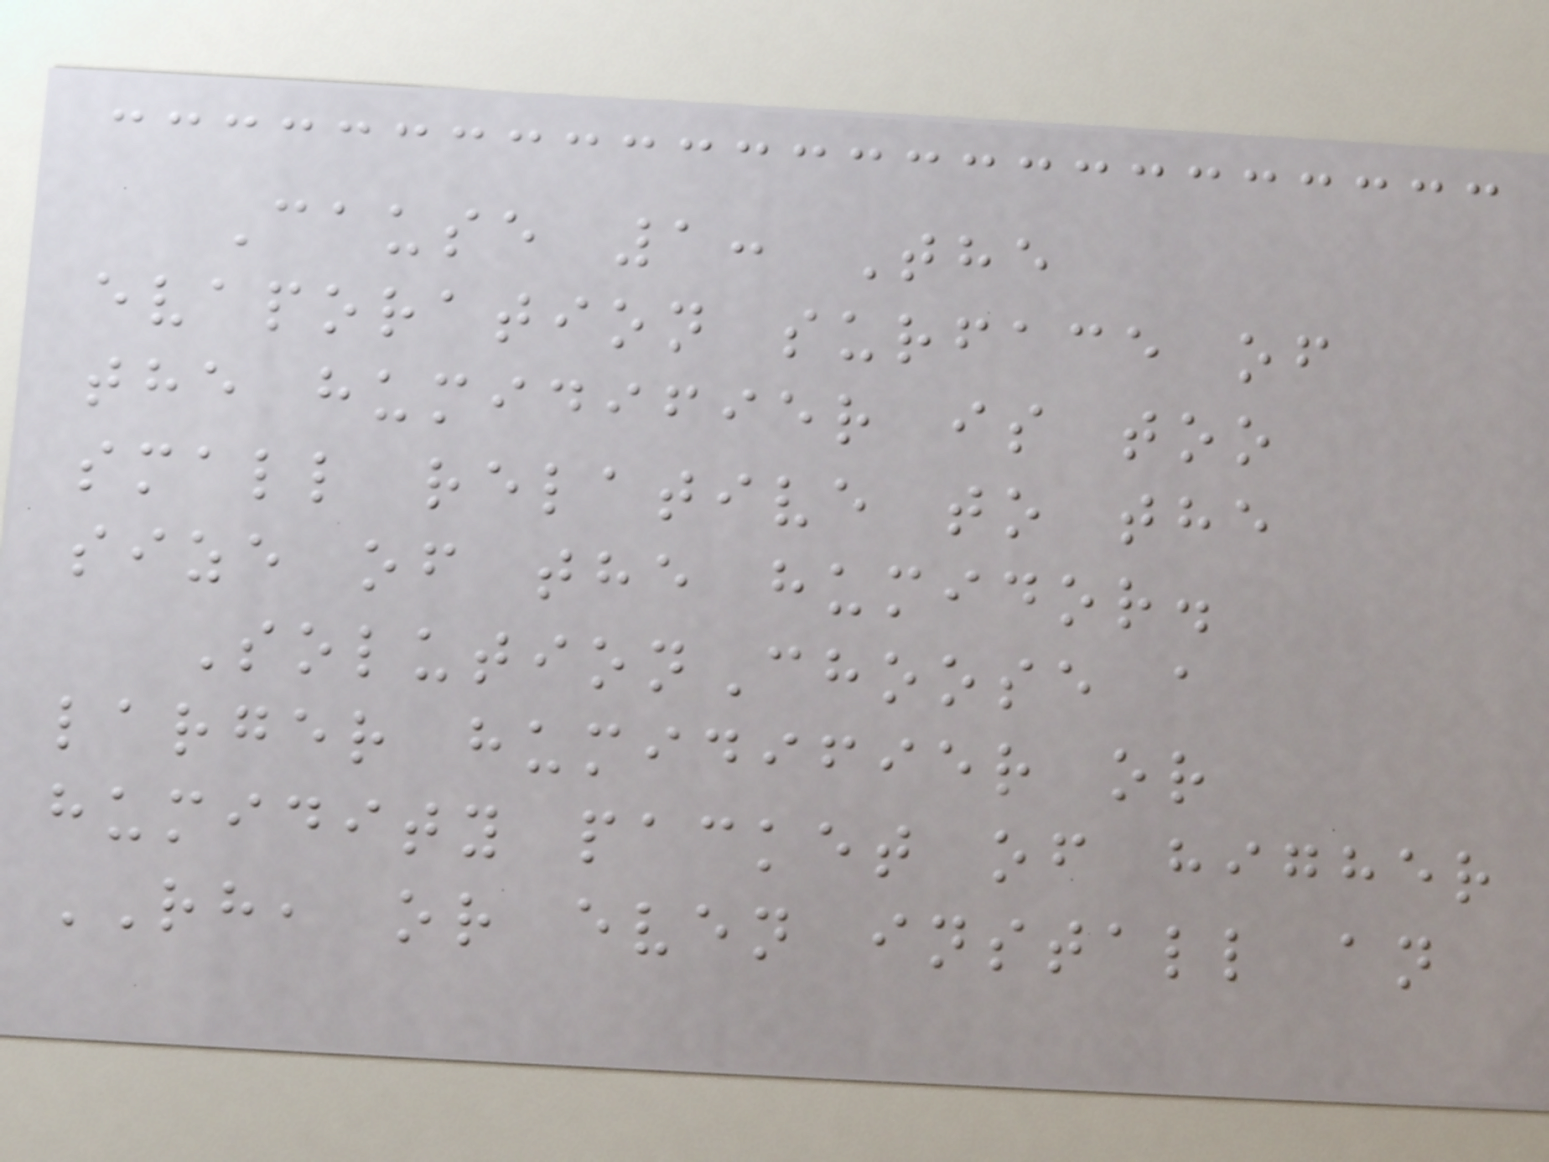Cause 1: The
evaporation surface of
the humidifier is too
small relative to the
size of the humidor.
SolutionChoose a
larger humidifier or
humidity packet of higher
RH, or even install an
